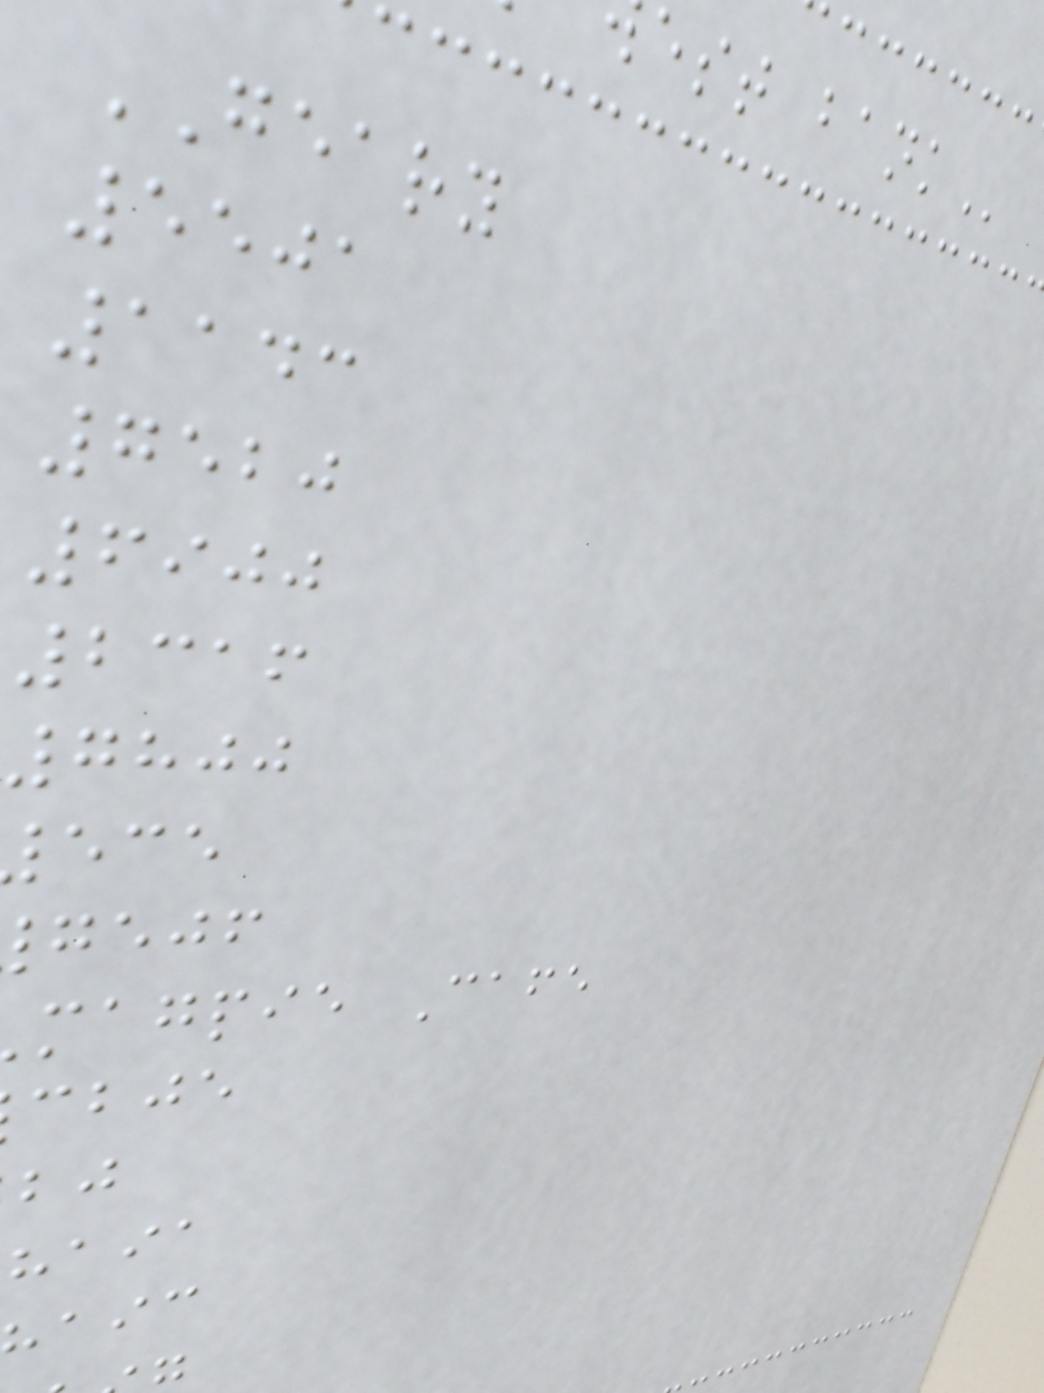GEARY
5501
1143
7520
6900
2316
7800
gejf
magpie Cafe
cbje
haia
